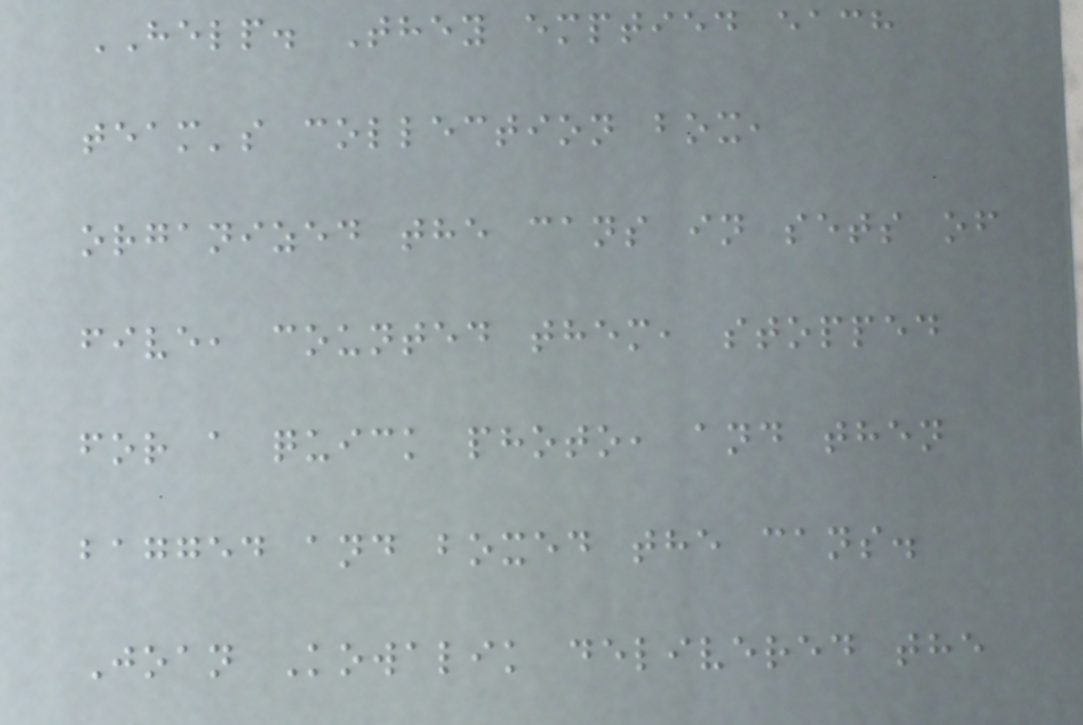HELP. They emptied each
team's collection box,
organized the cans in sets of
five, counted them, stopped
for a quick photo, and then
bagged and boxed the cans.
Joan Kowalik delivered the
